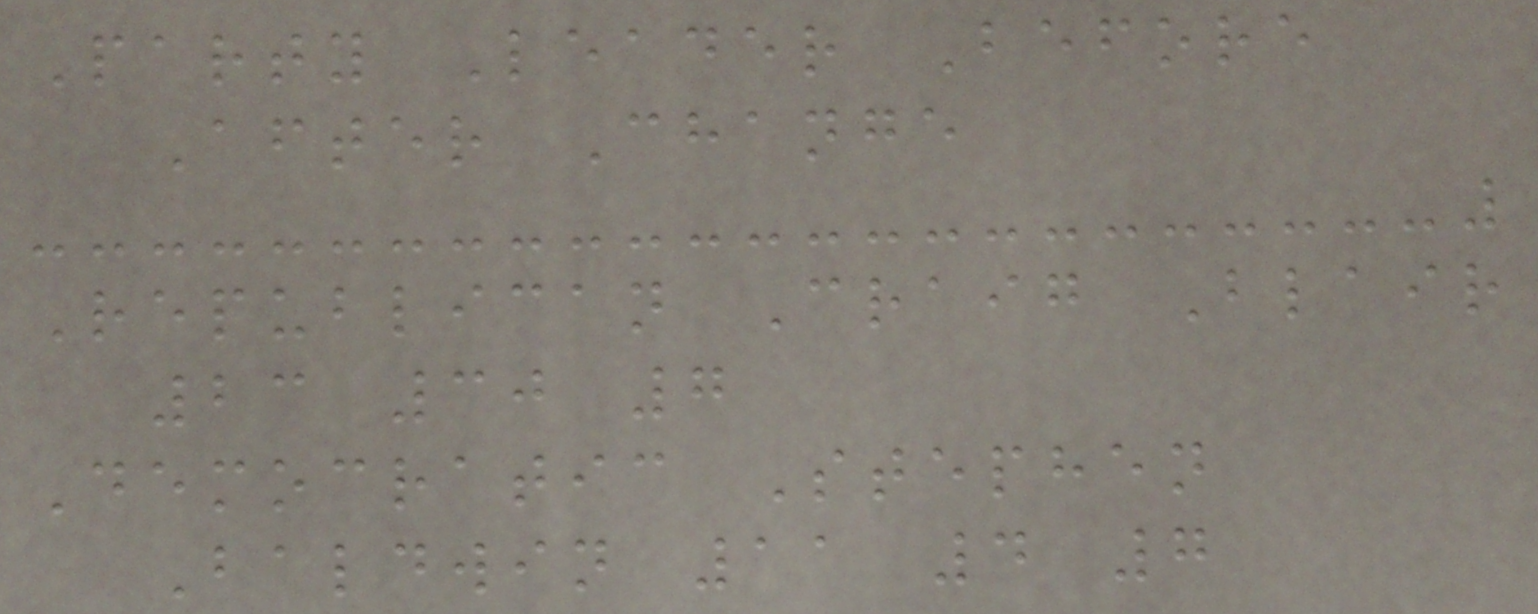Party Leader Before
After Change
Republican Craig Blair
23 30 7
Democratic Stephen
Baldwin 11 4 7
